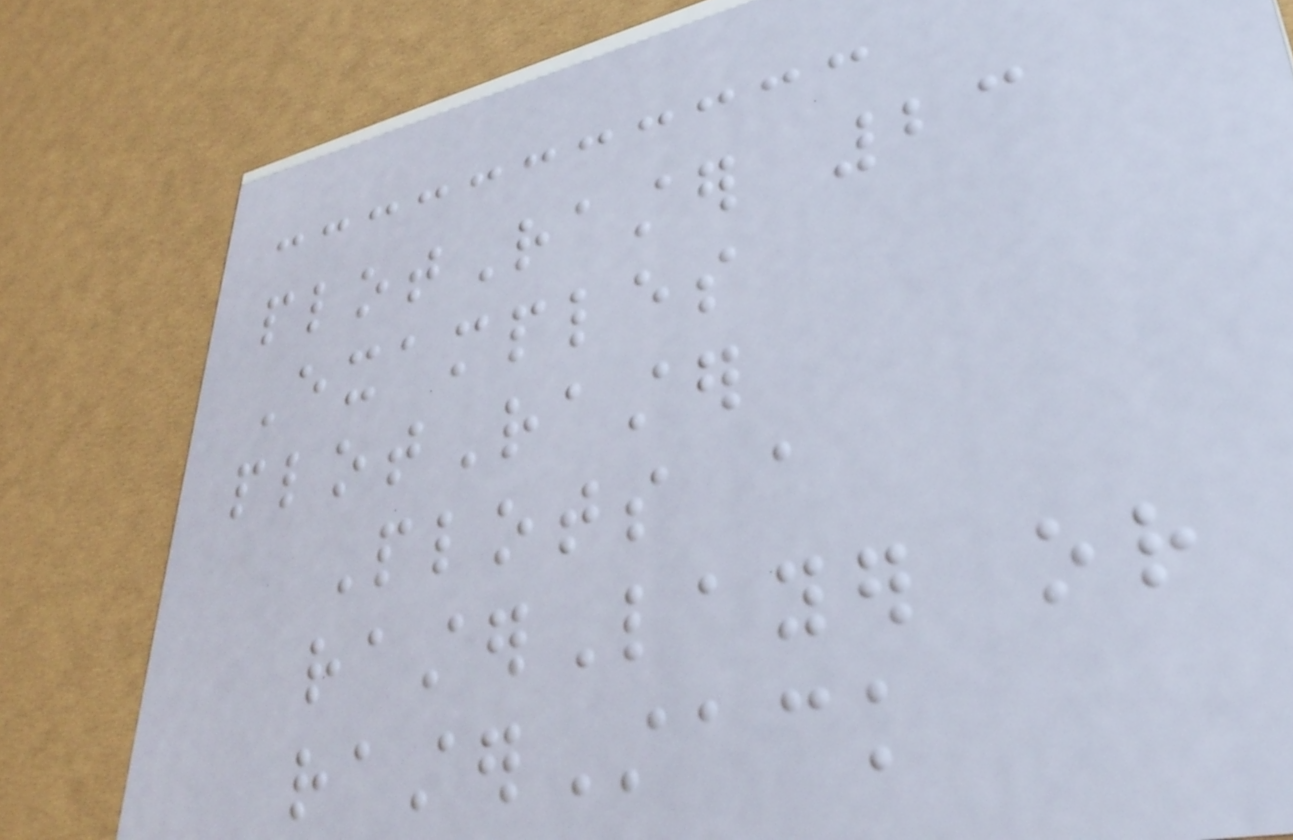plotRaster 23
Examples
plotRaster
Plots a
rasterLayer or
rasterStack
